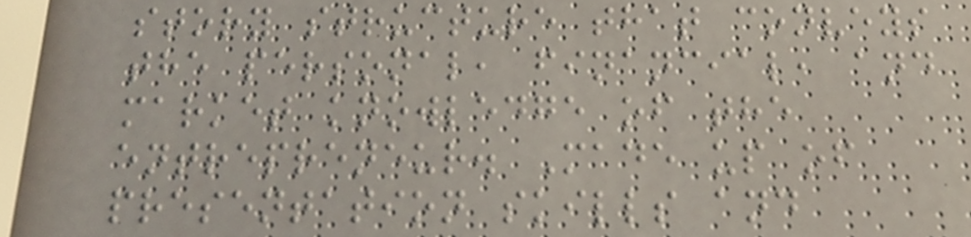story structure that conveys
the personal, financial, and
market knowledge of the
entrepreneur. Made up of
presentation skills and
